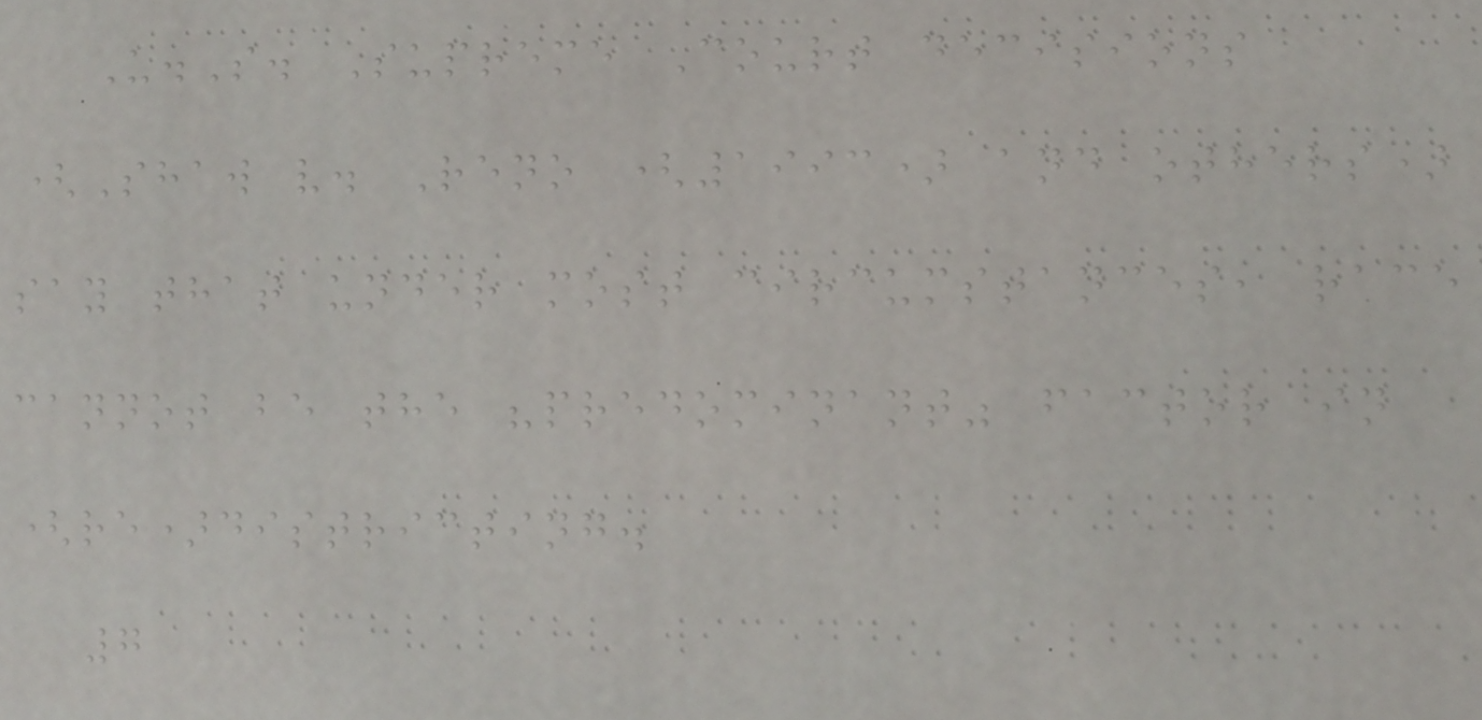U.S. Supreme Court decisions
(Shaw v. Reno (1993) and others)
say that under most circumstances, race
cannot be the "predominant" factor in
(re)districting.
7
